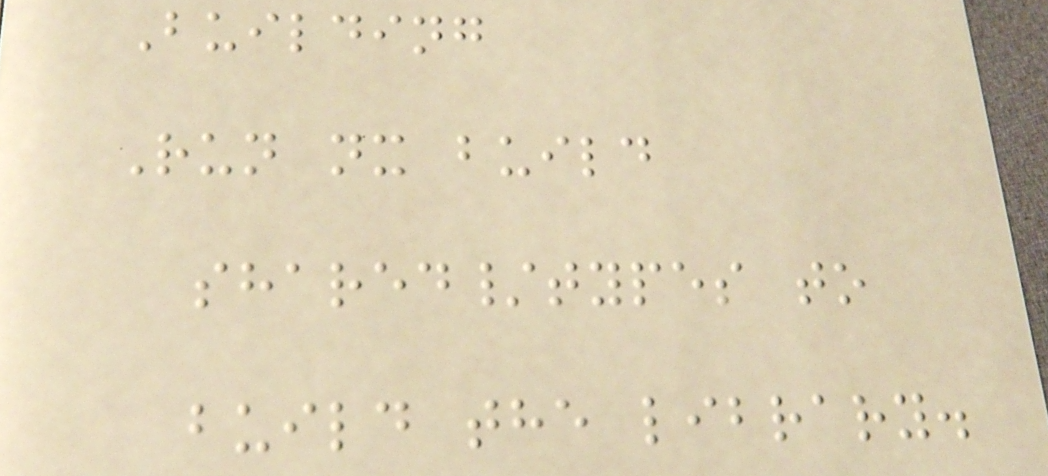Building
Run nx build
shared/types to
build the library.
